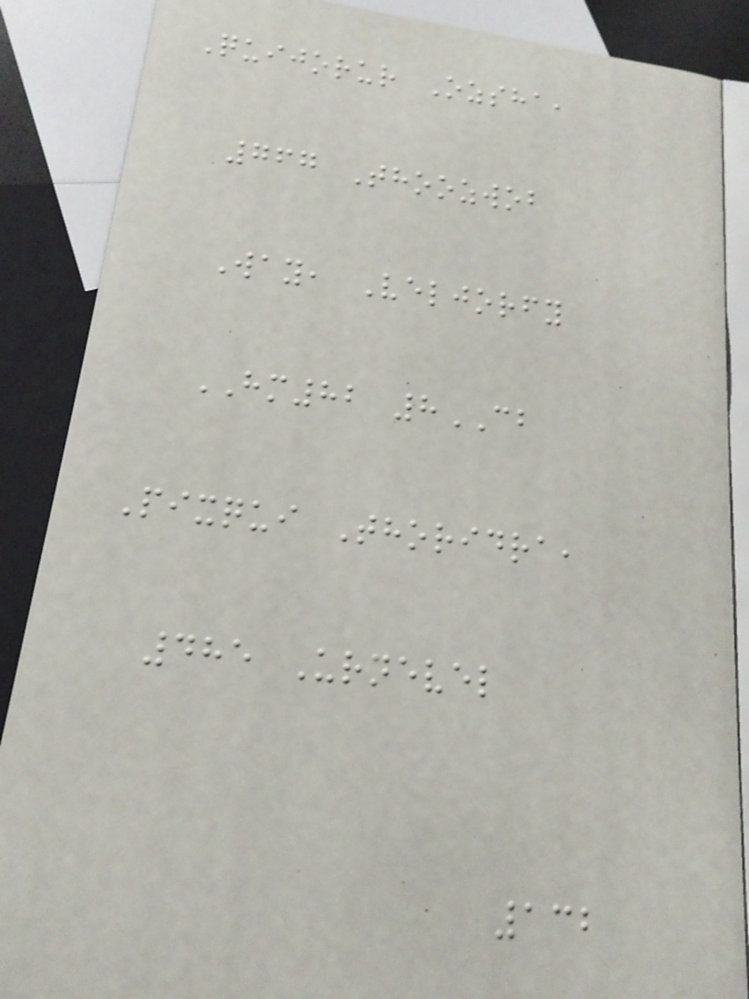Quijorur Ozsha,
767 Thoozwob
Way, Veljorfy
HM82 8CB
Pixqui Thoridra,
485 Urnevel
132
